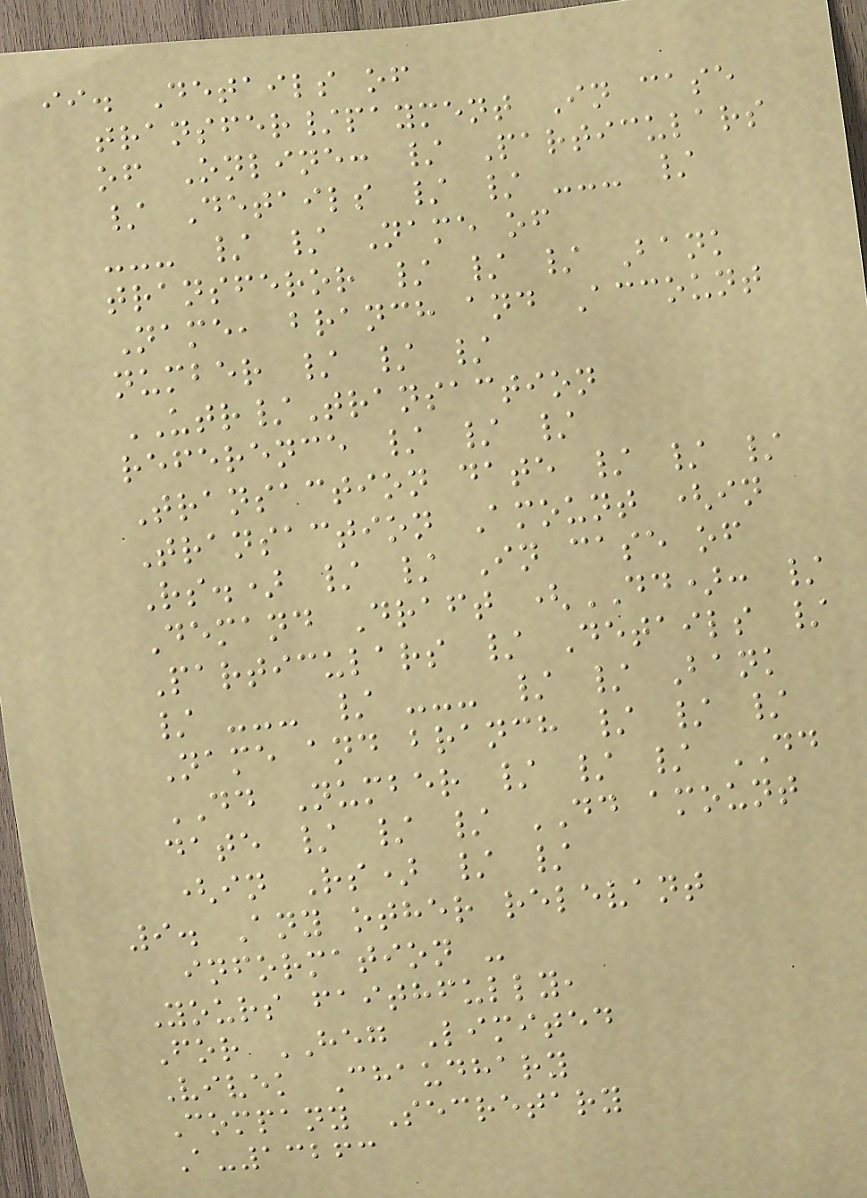ii. Details of
transfer/payment In case
of Online: / Particulars
/ Details / / --- /
--- / / Name of
transferor / / / Bank
Name, branch and Account
number / / /
UTR/Transaction
reference / / /
Transaction date / / /
Transaction Amount (in
Rs.) / / In case of
Demand Draft (DD): /
Particulars / Details /
/ --- / --- / / Bank
Name and branch / / /
DD Number / / / DD
date / / / DD amount
(in Rs) / /
9. Any other relevant
information -
Yours faithfully,
For HEG Limited
Vivek Chaudhary
Company Secretary
A-13263
